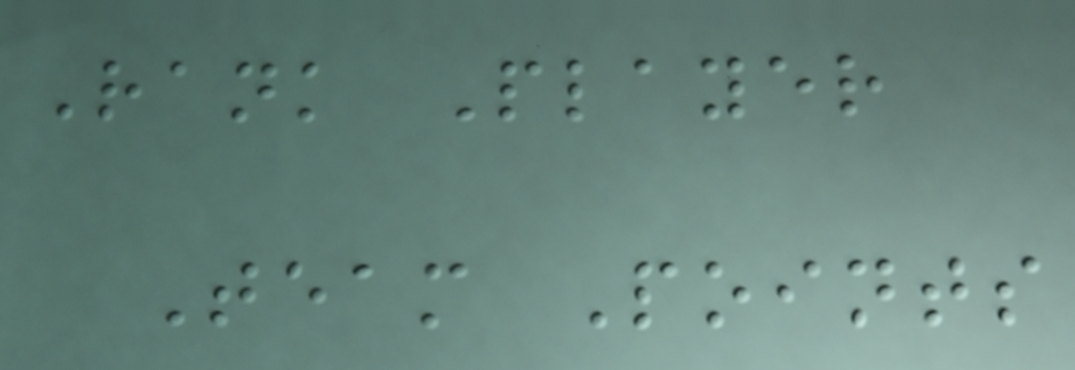Rank Player
Team Points
